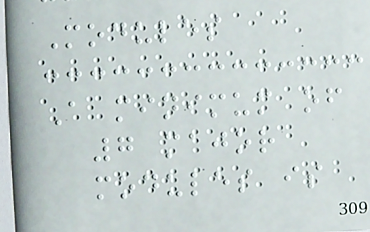Modules
A minimum of
7 major
modules is
